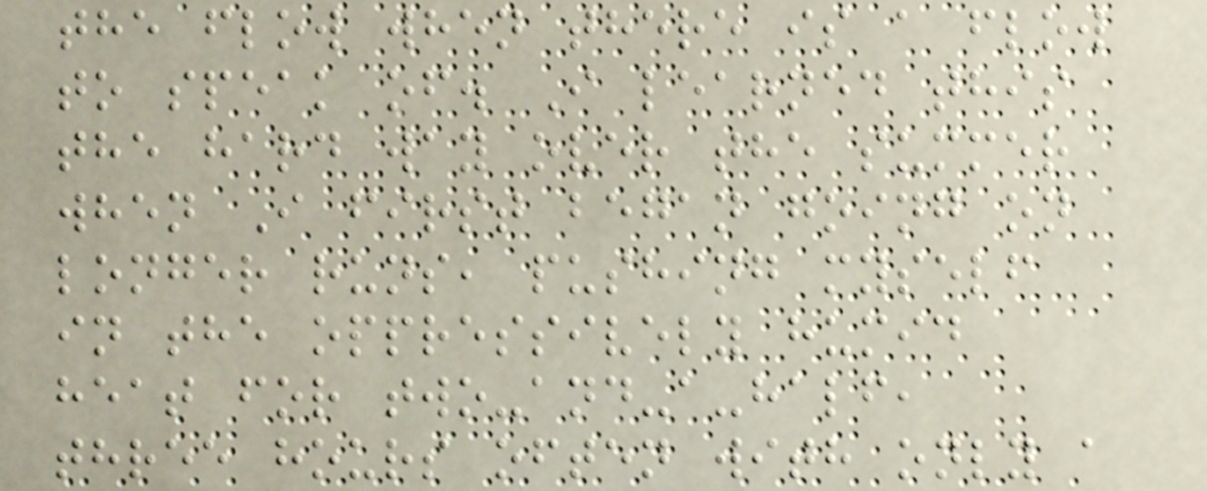the flow when there is a flow
to speak of. I learned this
the hard way over the summer
when I first began going on
longer runs, pushing myself
in the oppressively humid
heat for two-and-a-half,
three hours often with only a
